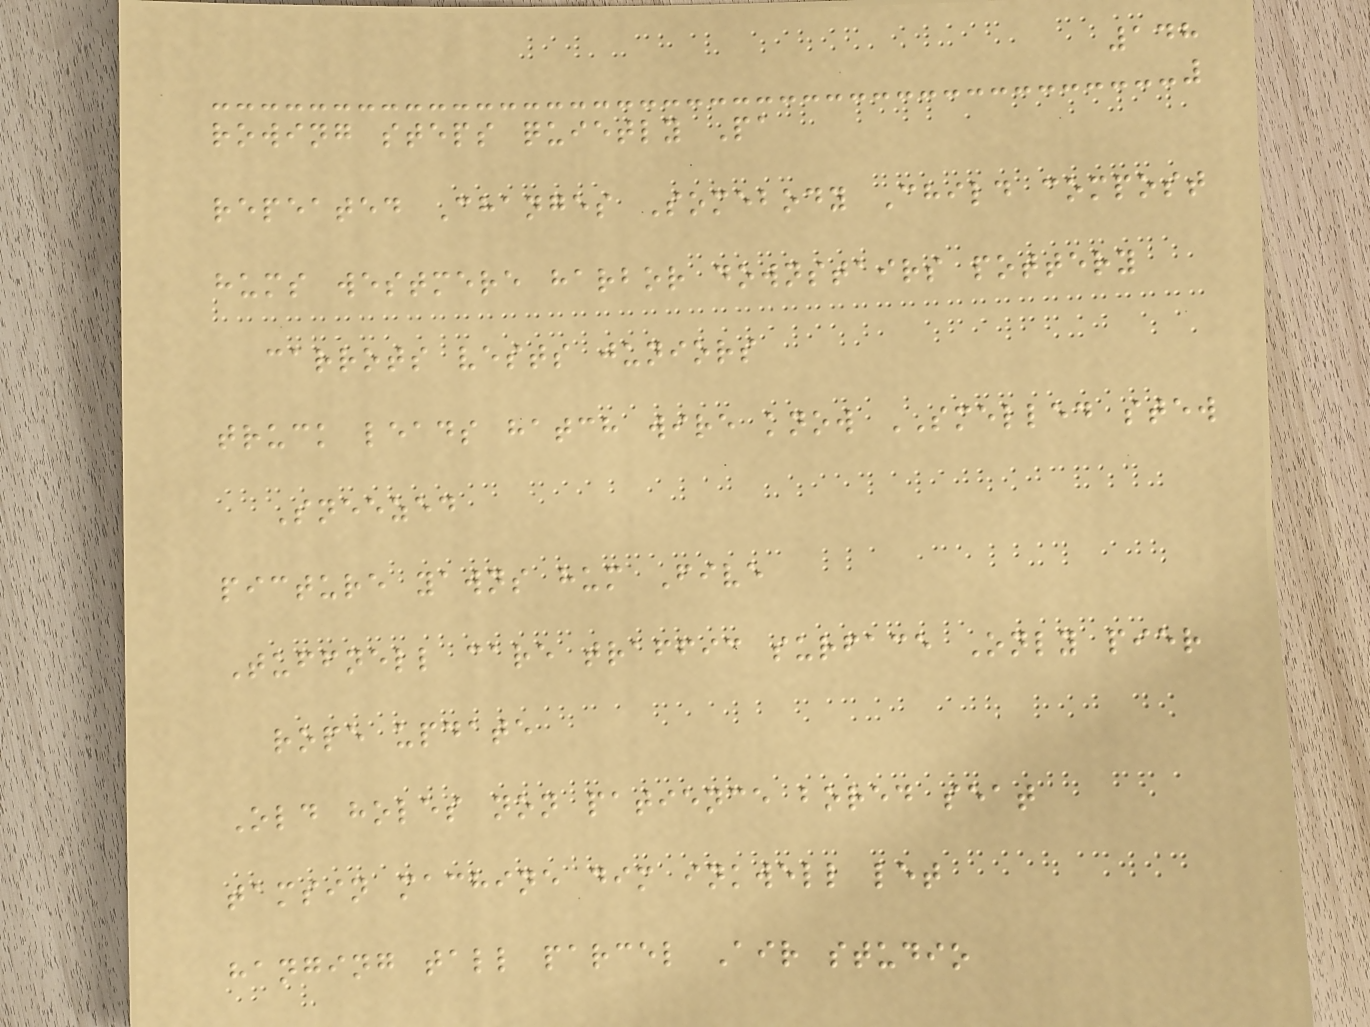148
rowing steps quietly Pa
repeated Changes Somebody Child compost
hums westmere harbor downstairs pottery
carrots vests juniors
truck leads hatch wire know SMELLED stew
Sneezed
picture yawns hum Five
Tuffnell care traffic surface Only pier
rope update
Old holes non patience bored seat
tamsin machine dim inkwell let
hanging tall parcel Air studio
